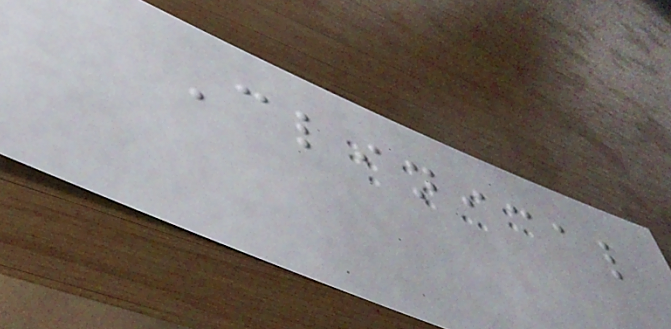Clinical
